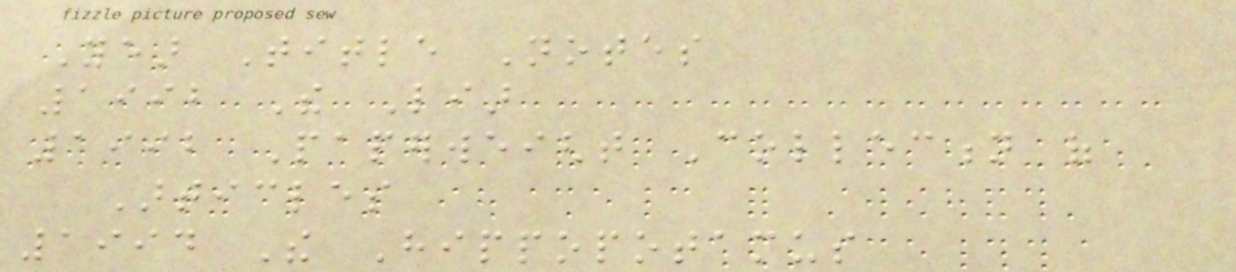Year Title Notes
1992 The Liar
1992 Paperweight Collection of
Articles
1994 The Hippopotamus
